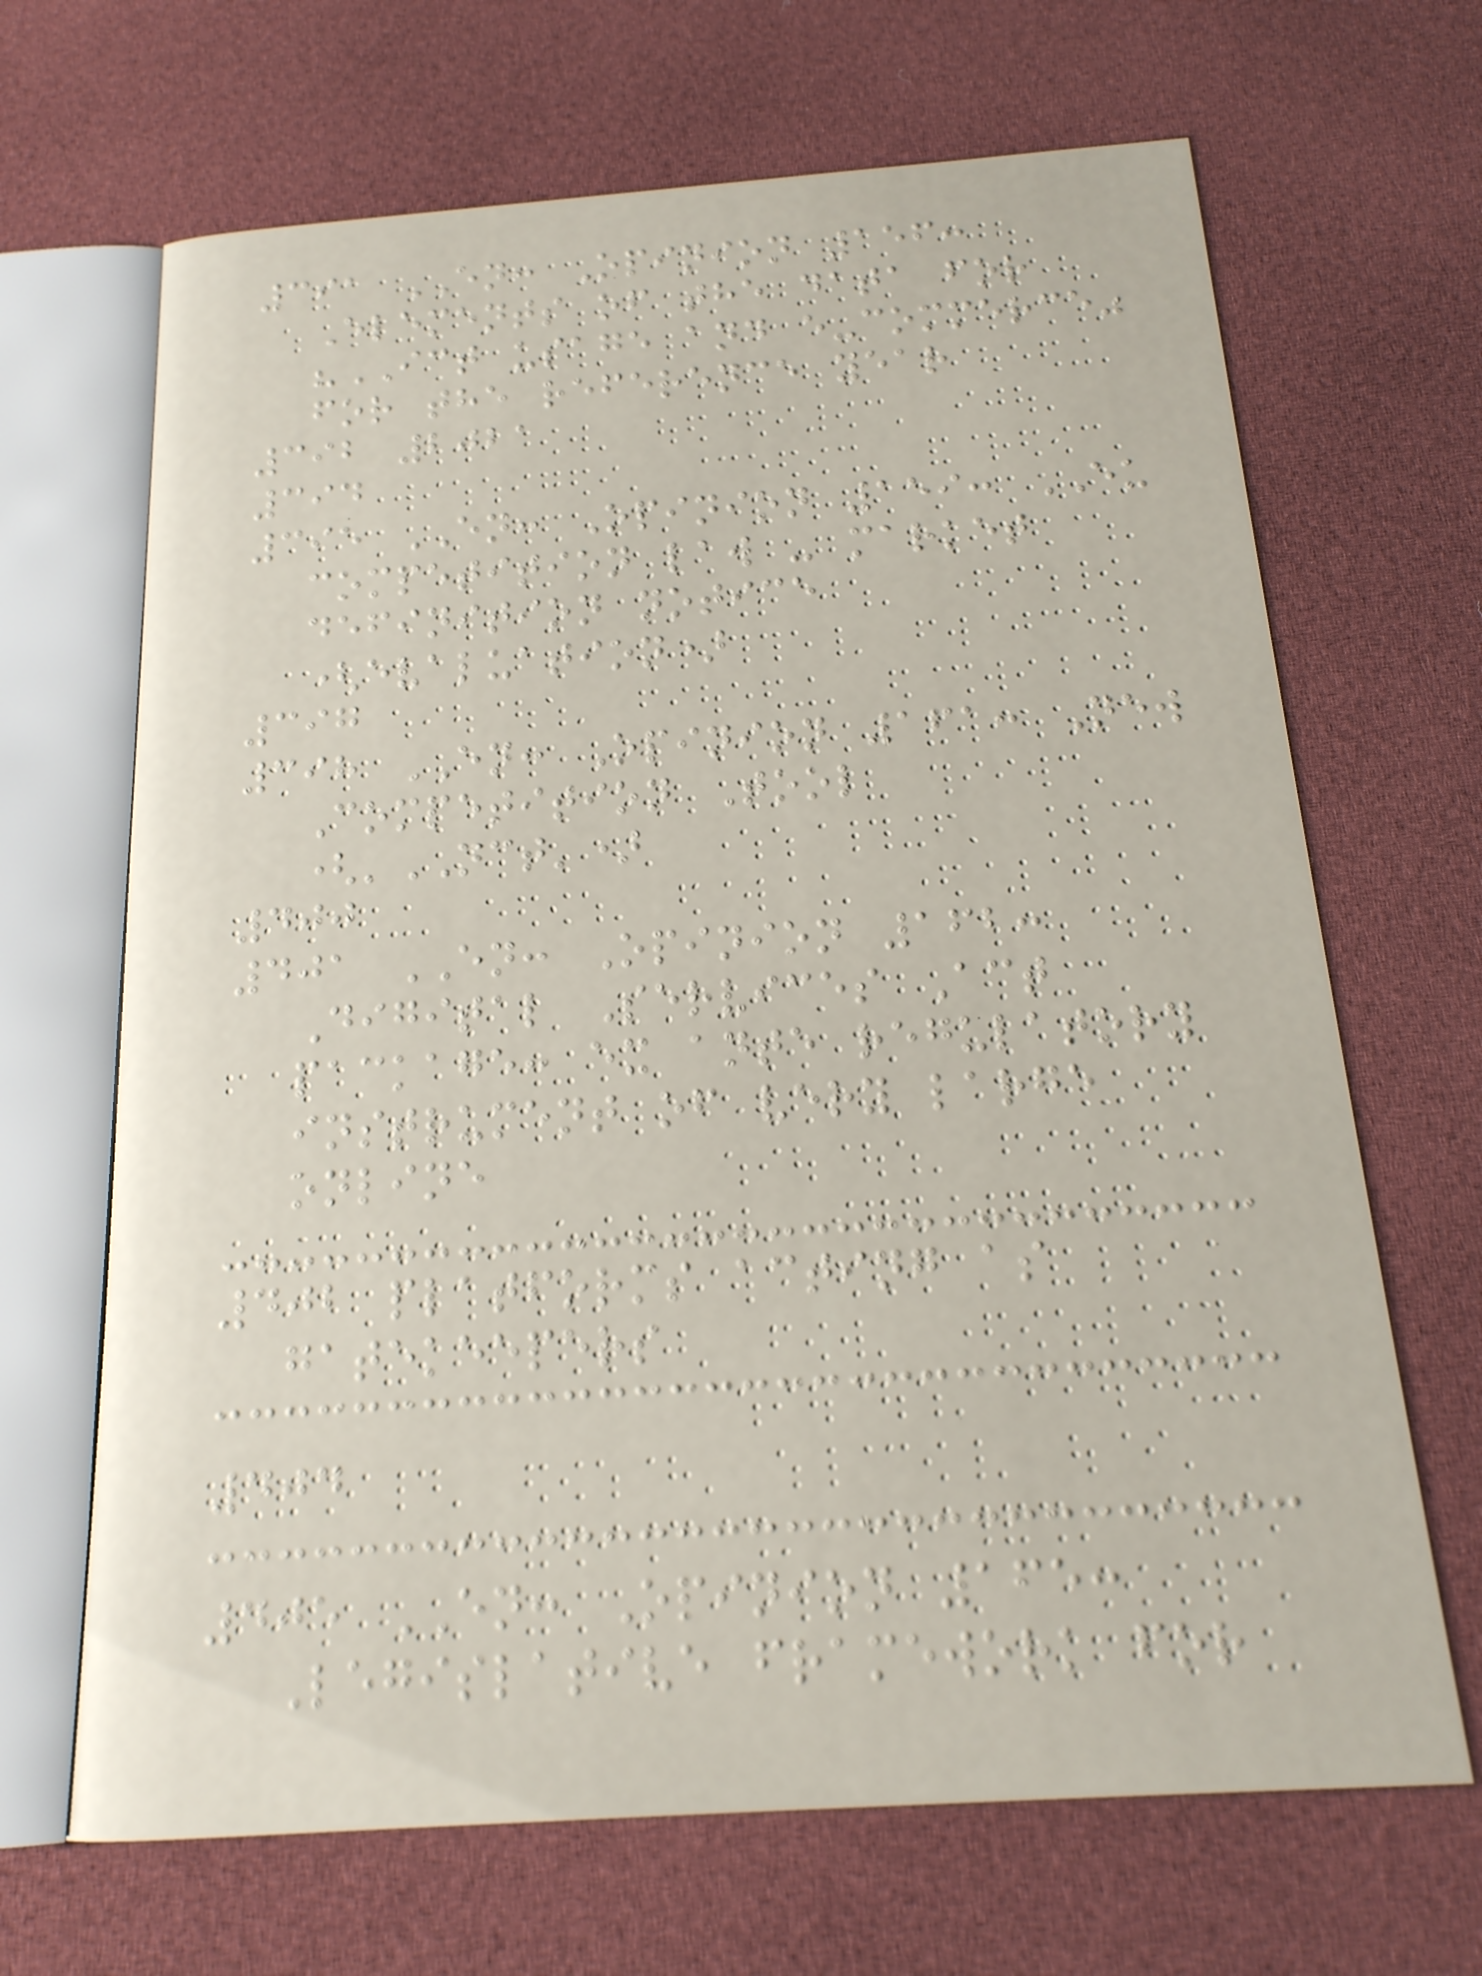391 EN: Opinion 156:
Elements of the data for
"ICT usage and e-commerce"
for the reference year
392 2021
394
395 EN: Opinion 159: EU
competition law - market
definition notice
(evaluation)
397
398 EN: Opinion 161: New
Competition Tool
('NCT')
400
401 EN: Opinion 162:
Digital Services Act
package: ex ante regulatory
instrument of very large
online
402 platforms acting as
gatekeepers
404
405 EN: Opinion 165:
Legislative framework for
